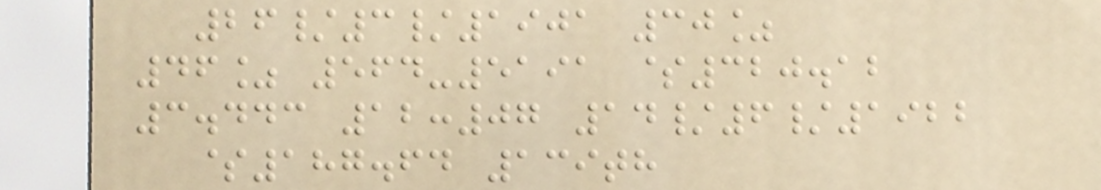26/3/1901 30%
46% 564-5191 $320.12
3.443 12:07 14/6/1922
$187.64 139th
